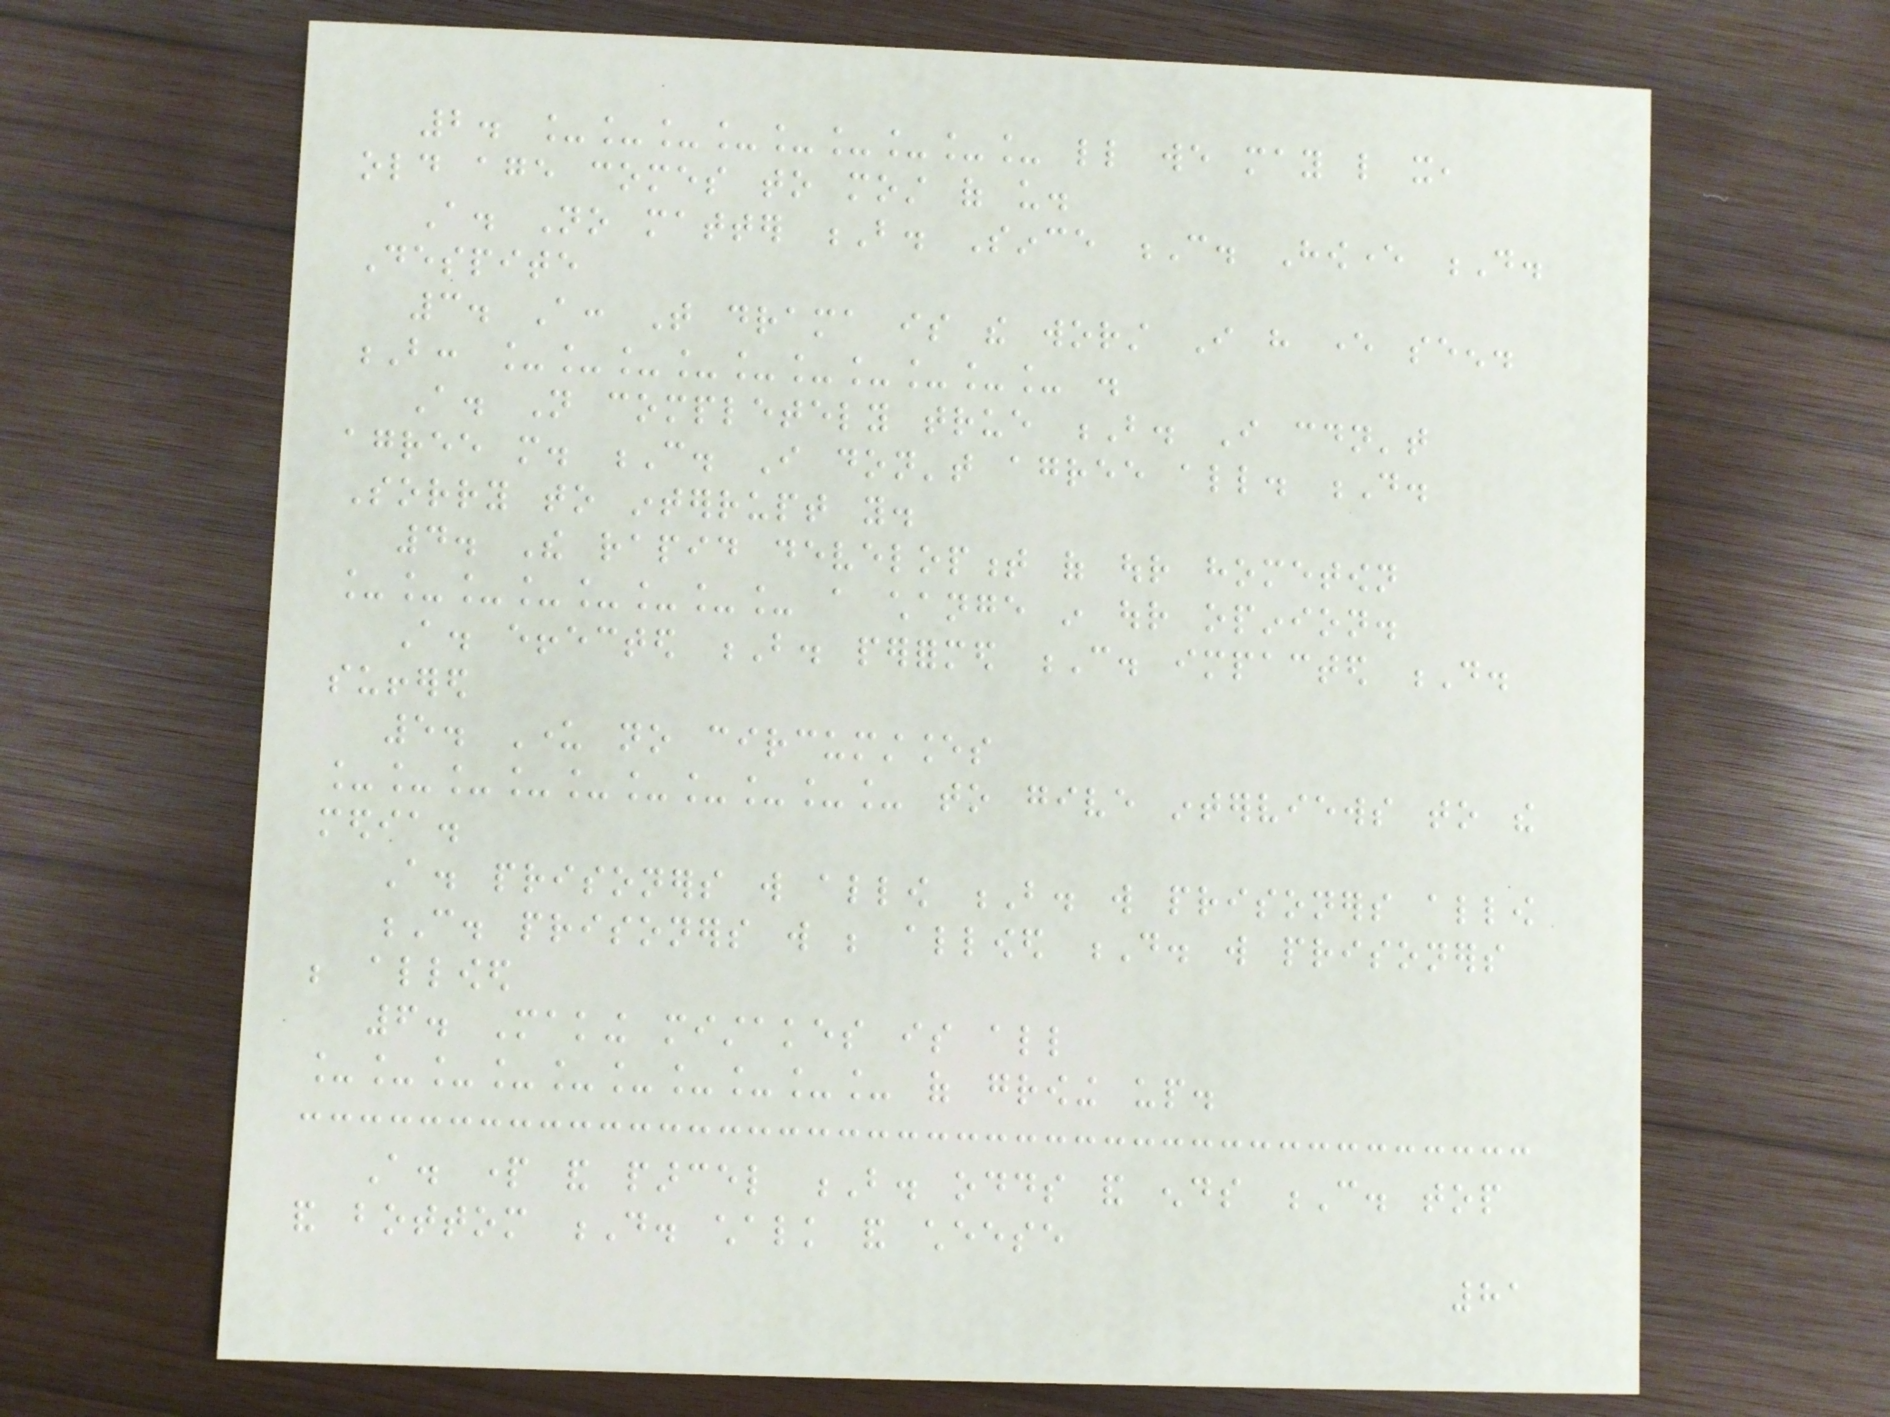2. _________ little we may like it,
old age comes to most of us.
A. No matter B. Since C. However D.
Despite
3. A: That drama is the worst I have ever seen.
B: __________ .
A. Not completely true B. I couldn't
agree more. C. I don't agree all. D.
Sorry to interrupt you.
4. The rapid development of our hometown
________ a change in our opinion.
A. effected B. performed C. impacted D.
suffered
5. Under no circumstances
__________ to give interviews to the
media.
A. prisoners will allow B. will prisoners allow
C. prisoners will be allowed D. will prisoners
be allowed
6. Making mistakes is all
__________ of growing up.
A. part and parcel B. odds and ends C. top
and bottom D. chalk and cheese
81
